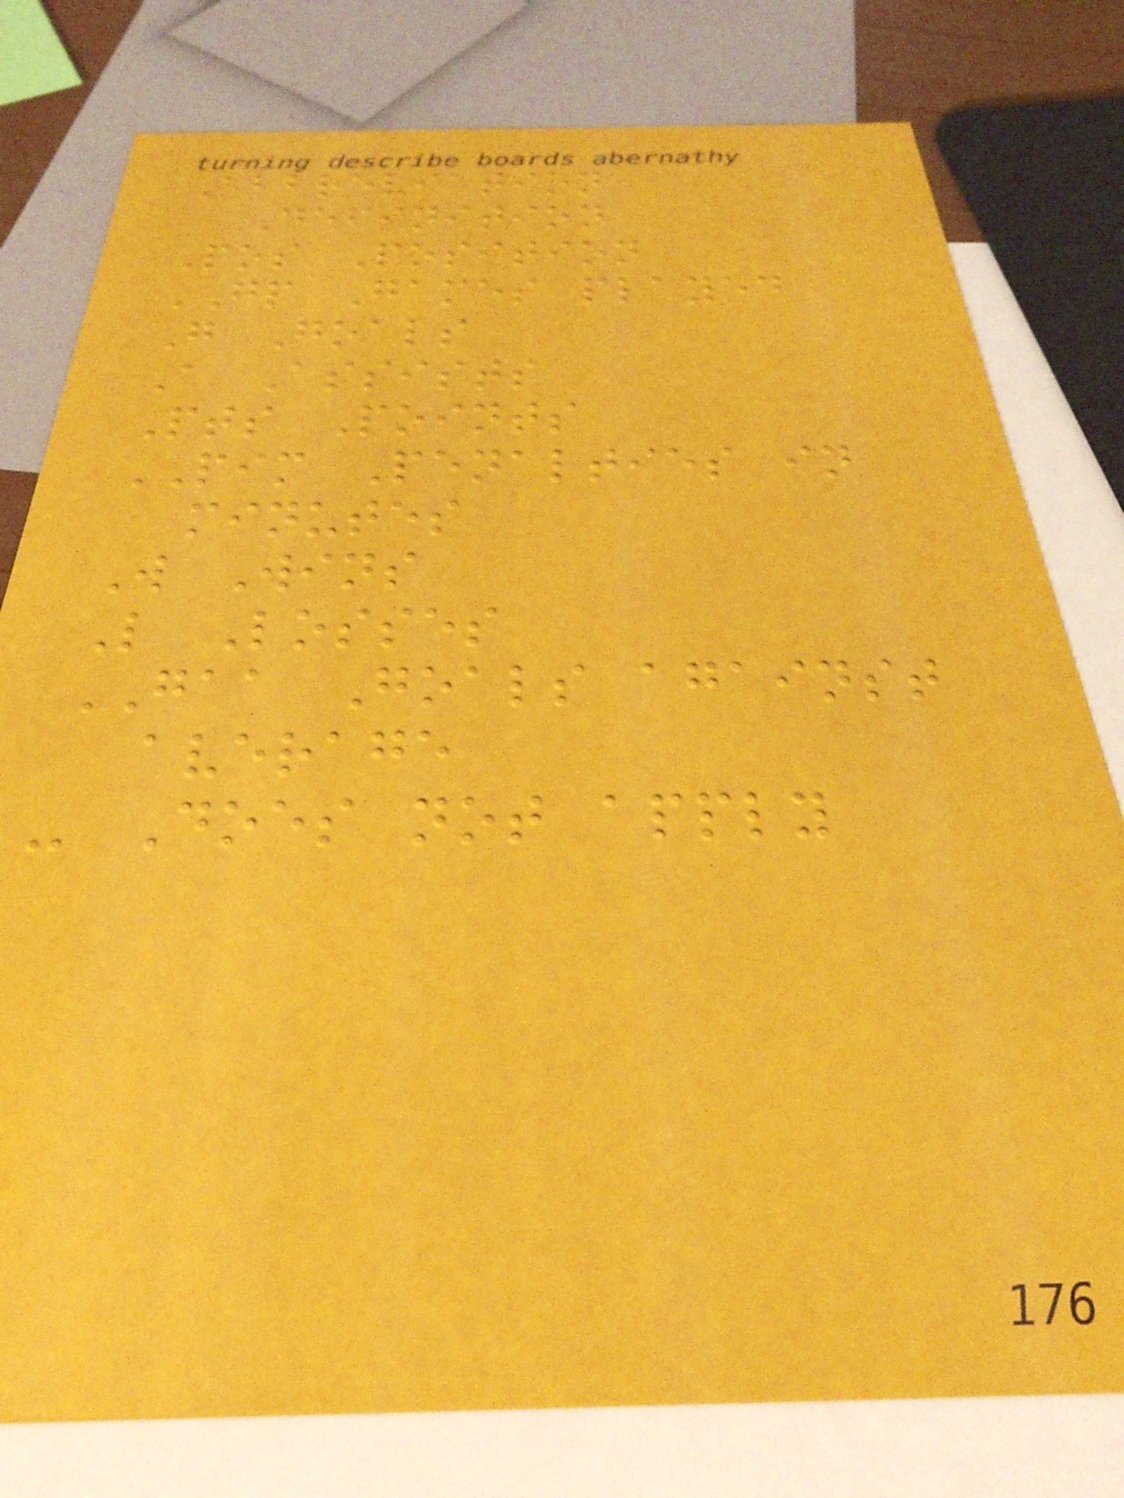Abbreviation
Definition
Pos Position
GP Games played
G Goals
A Assists
Pts Points
PIM Penalties in
minutes
W Wins
L Losses
GAA Goals against
average
- Does not apply
